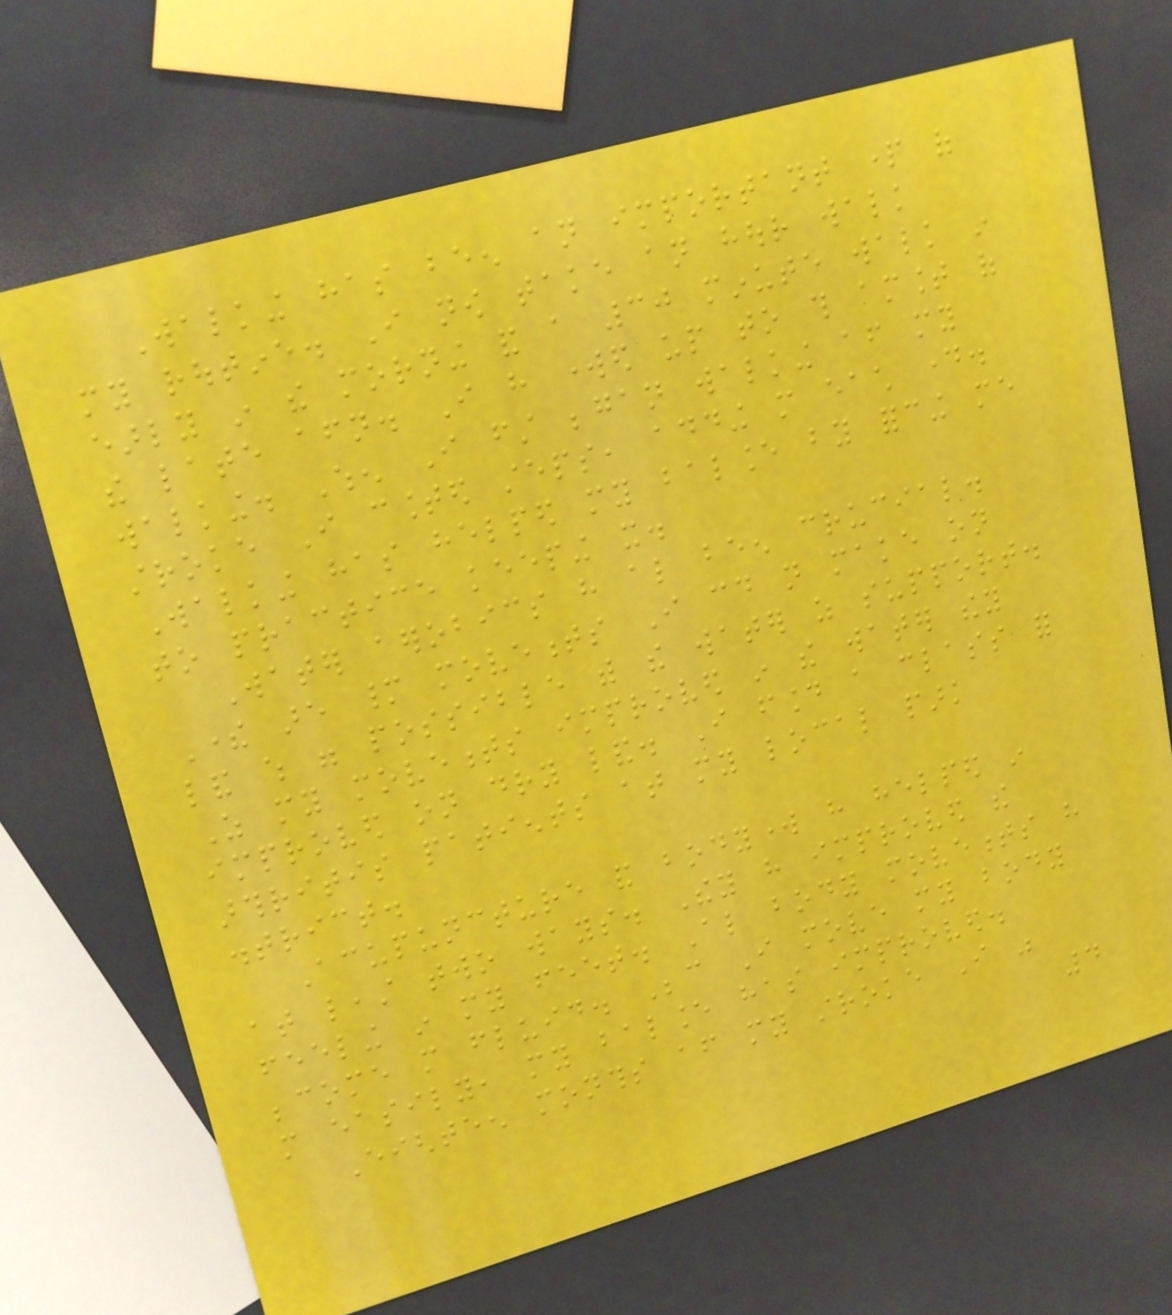Walking has been an important part of
my routine. I now take an hour walk
early in the morning and a 30 minute walk in
the late afternoon. I have worked up to this amount of
walking. When I first began walking after my
stroke I counted steps, adding more each day.
Walking has helped my balance by forcing me
to practice keeping it.
Water aerobics have also been crucial.
There are many movements I could not make on
land which were possible with the water as support.
As my movements improved in the water they
improved on dry land. I found a class for
arthritis patients at my local park
district.
Acupuncture and bodywork have helped in
at least two ways. They have improved the
feeling in my feet. Also body movements have
become more fluid. Because I move my body
more easily, my balance has improved.
Eighteen months after my stroke I was
4
